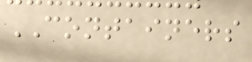CONTAINERS
